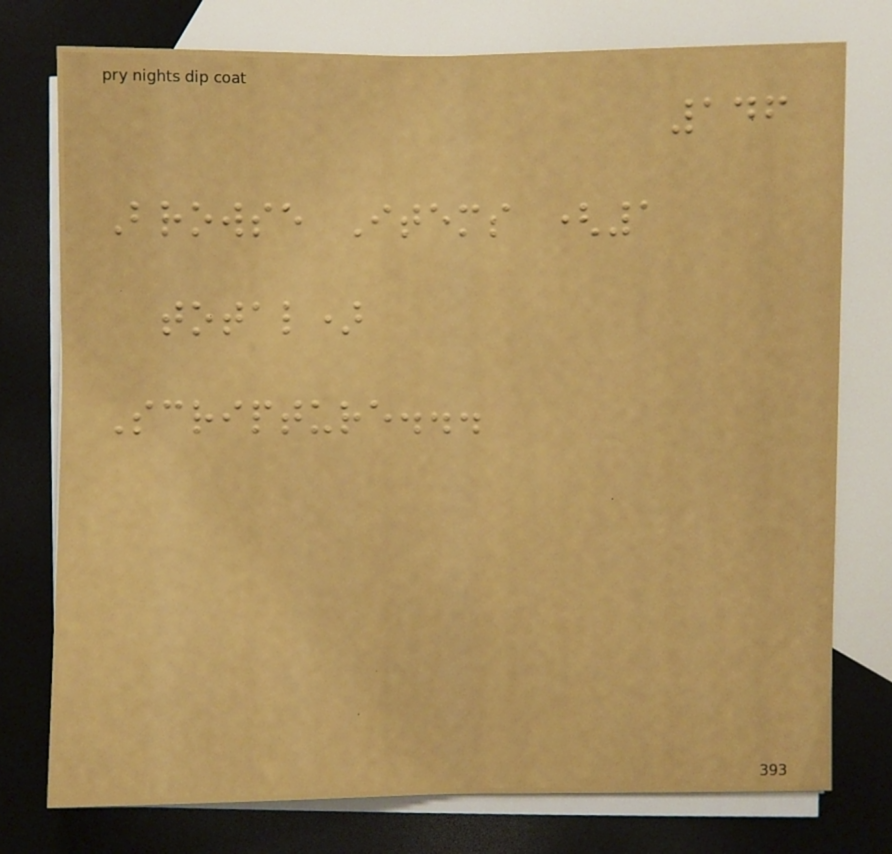146
Browse Items (1
total)
Scripture...
